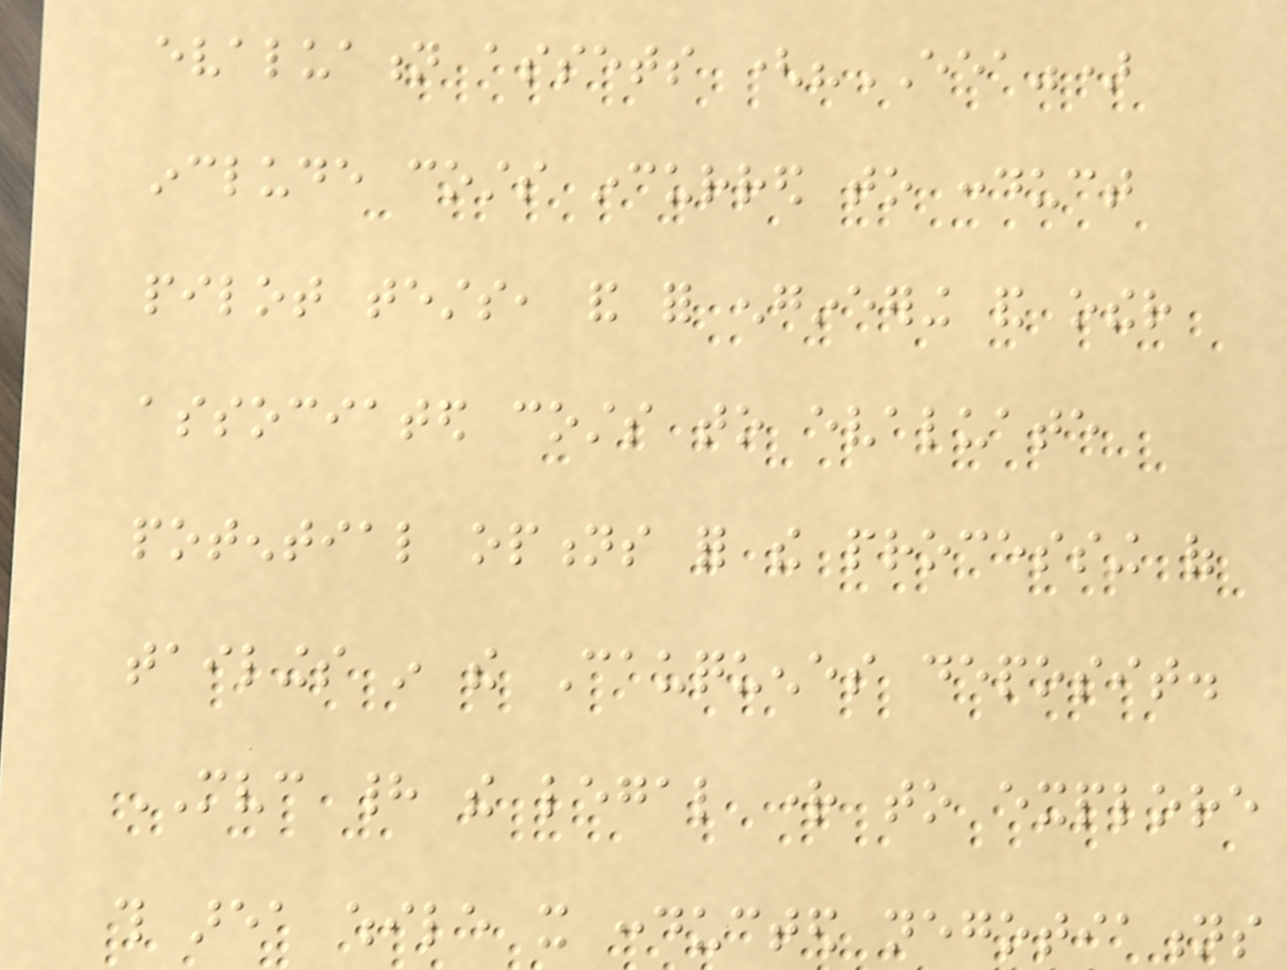evaluation assets ("EEA")
include costs incurred to conduct
pilot tests, and for engineering and other
associated costs to evaluate
potential options for the processing of
tailings in the Cauquenes deposit.
MVC had the legal right to explore
this area while it conducted negotiations
